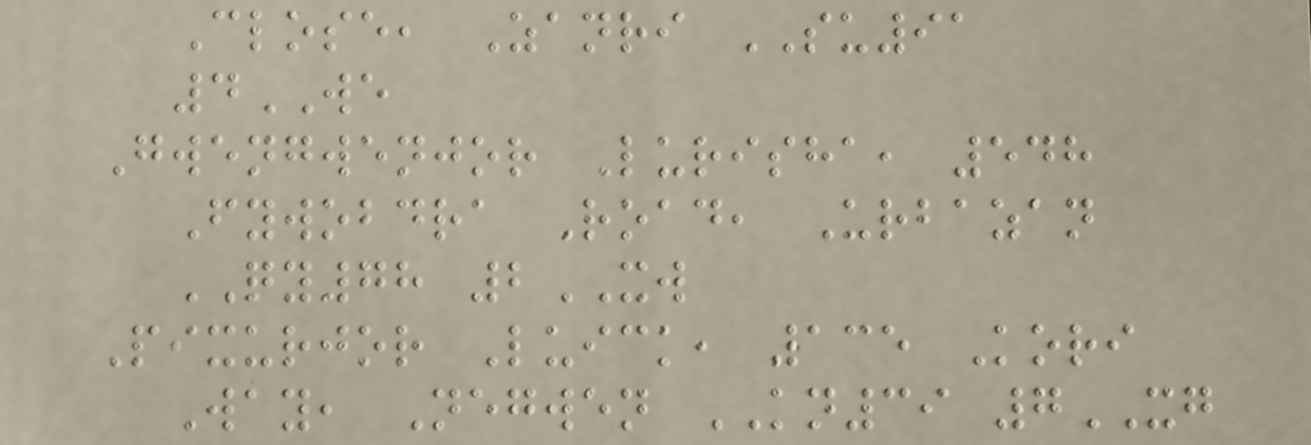Close, Zanri SU91
4WE
Gwengwenjor Lurisha, 548
Fywobdra Road, Urbazan
QY78 2XW
Pixurjor Luick, 135 Kori
Way, Negwen KN39 7XG
